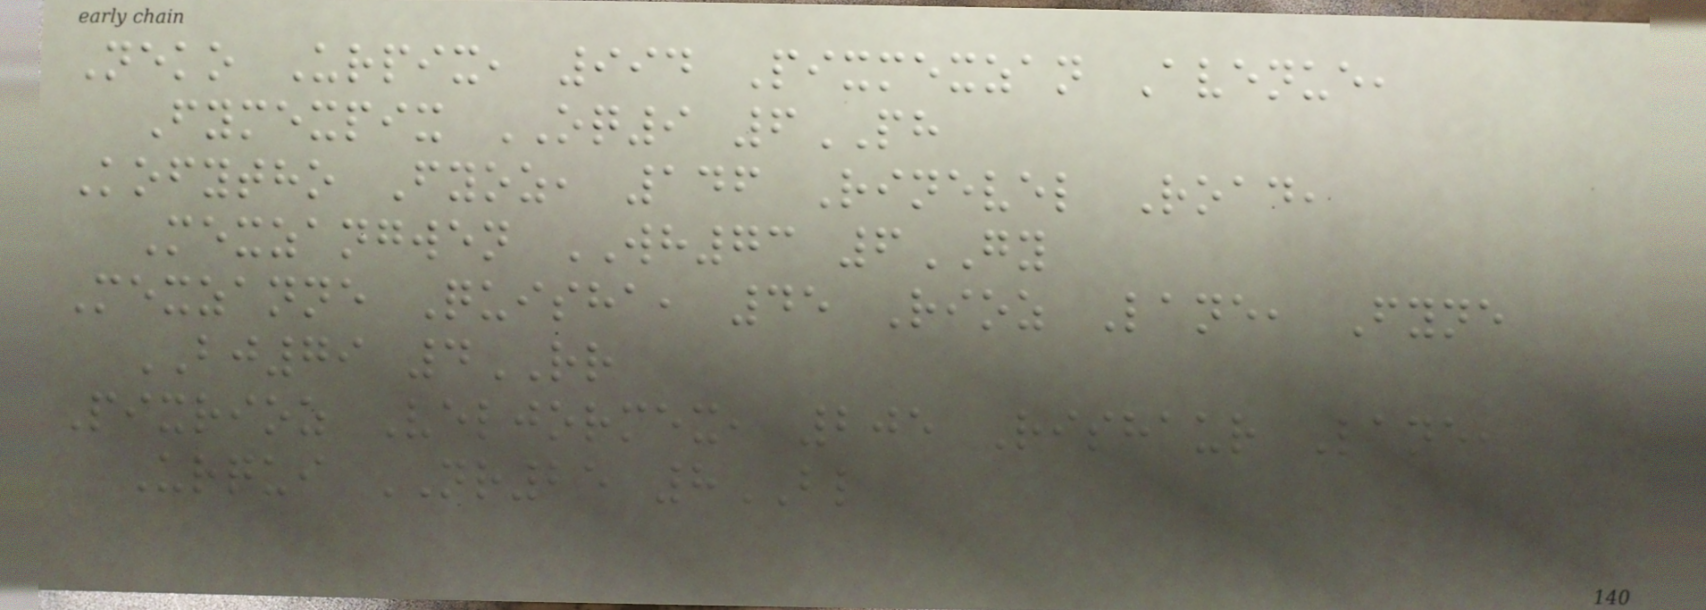Neko Urpix, 994 Pixmexzan Avenue,
Fymexpix OQ9 6PH
Kofytho Fyoz, 146 Rinevel Road,
Mexzangwen WH73 6GY
Mexzanne Quisha, 45 Rioz Lane, Fyne
BJ79 4RR
Pixrioz Veljormex, 205 Rishaur Lane,
Urqui NR25 8BL
